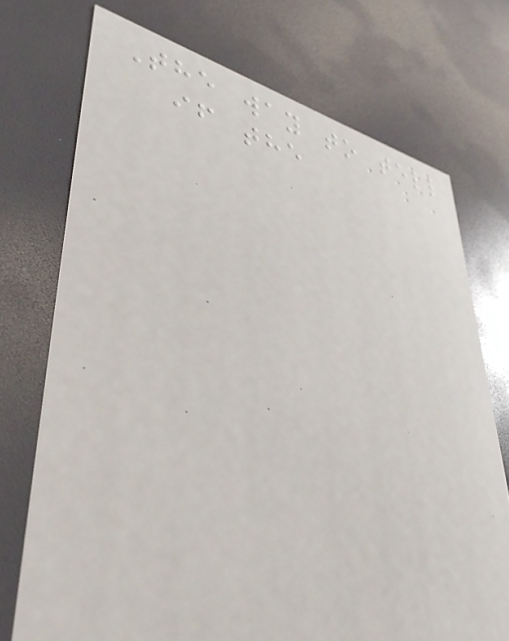The way to tell
if the
